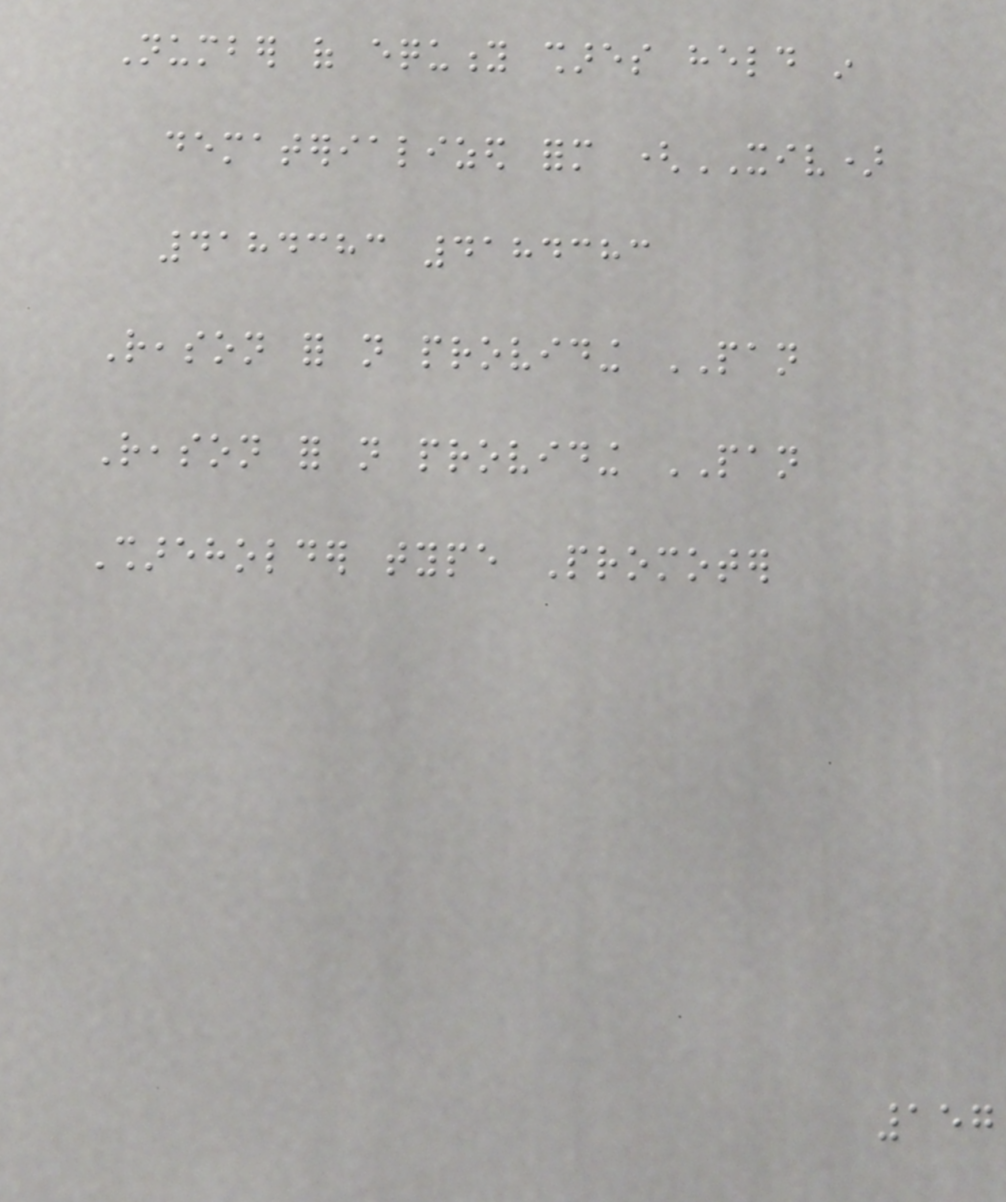Number of equity shares held in
dematerialized form (XIV)
4184383 4184383
Reason for not providing PAN
Reason for not providing PAN
Shareholder type Promoter
157
